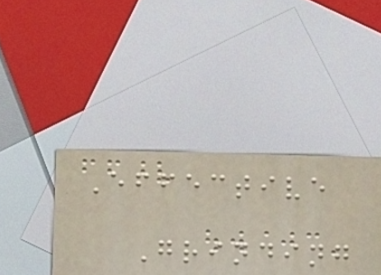Effective
Grinding
